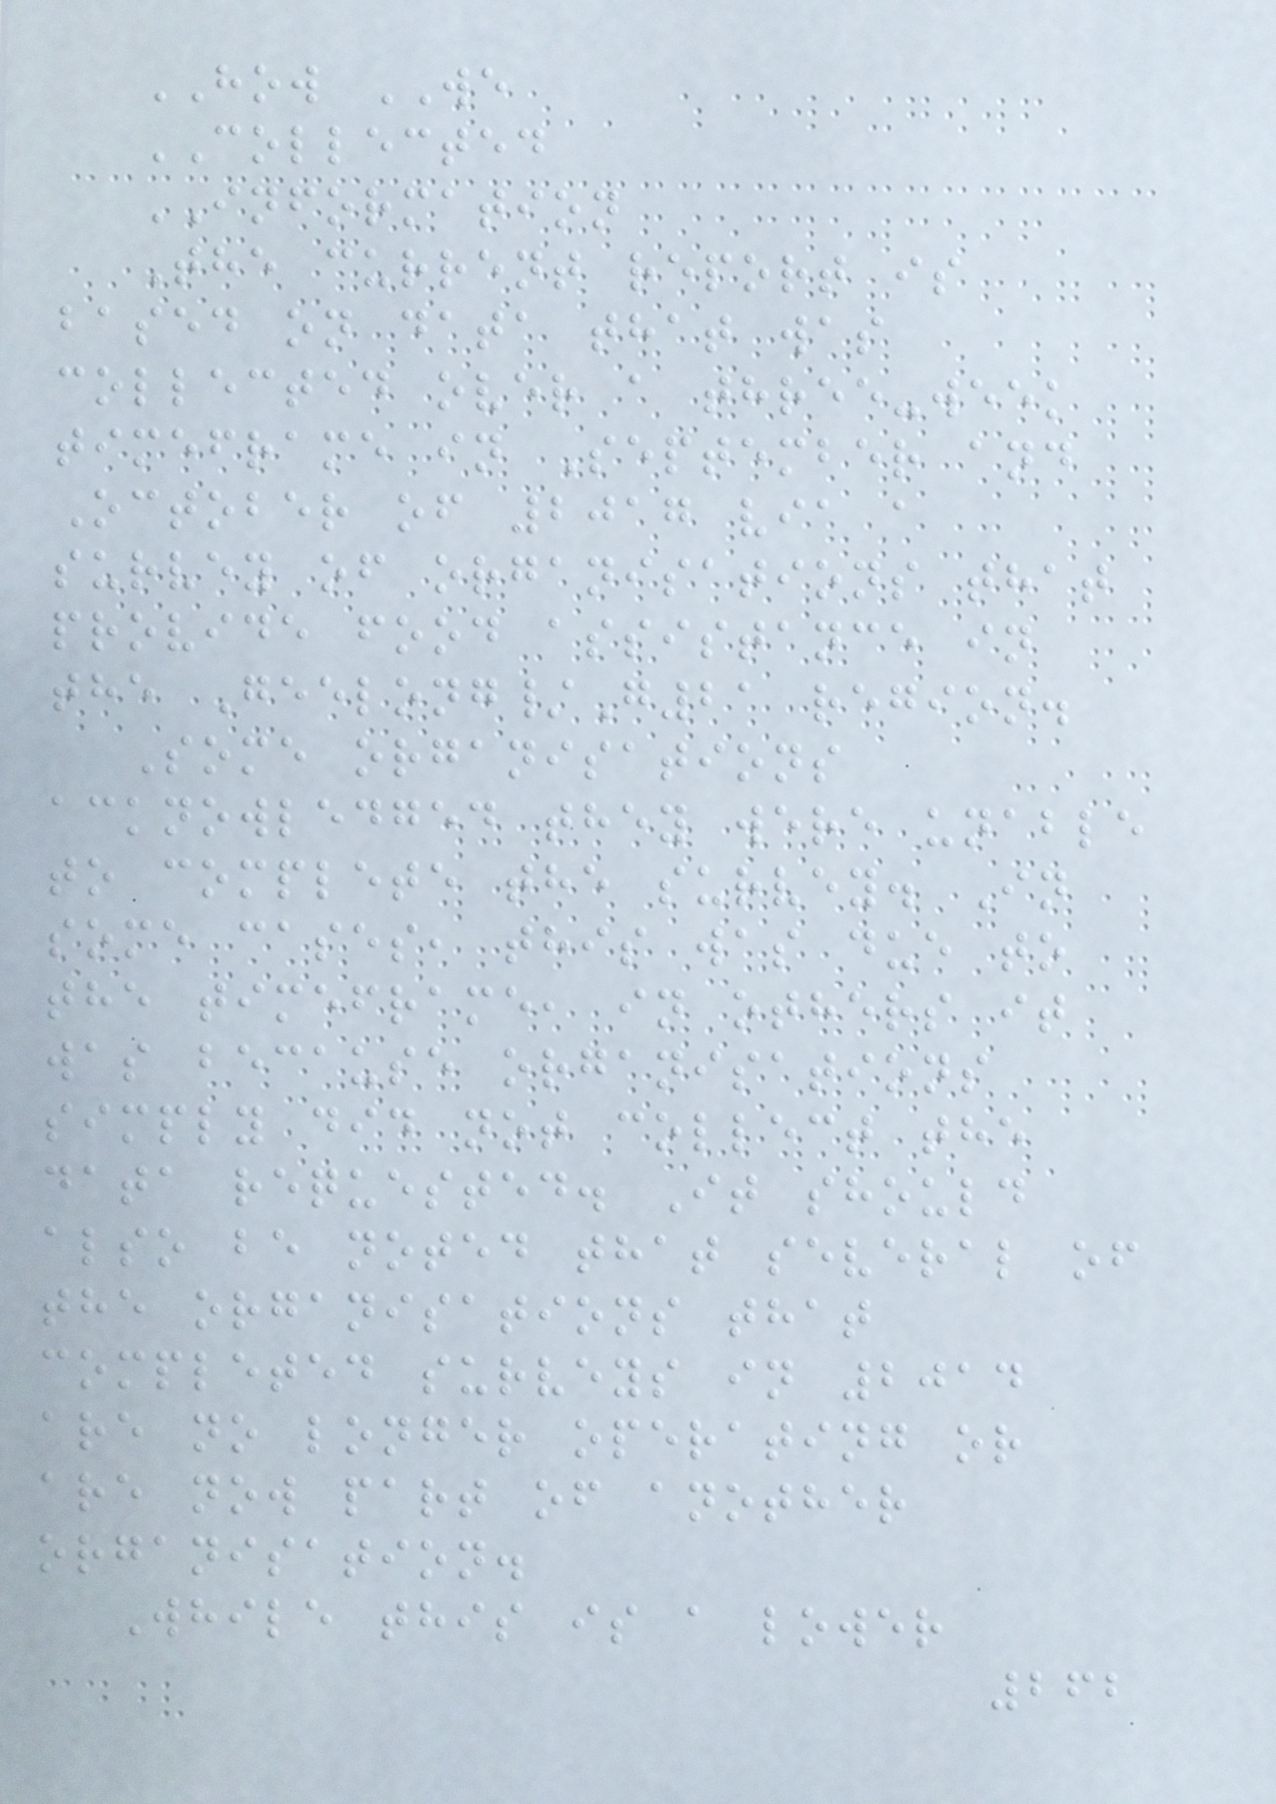HOW WE
COLLECTED
INFORMATION
The current report is
based on data that was
collected over a three-week
timeframe in September and
October of 2017 via a
survey of organisations that
provide food assistance in
the Geelong/G21 region.
Some organisations
acknowledged they were unable
to complete the survey. In
some cases, this was due to
the timeframe, in others it
was because organisations
simply did not collect the
data requested. It should
also be noted that several of
the organisations that
completed surveys in 2014
are no longer operating or
are now part of another
organisation.
While this is a lower
262
